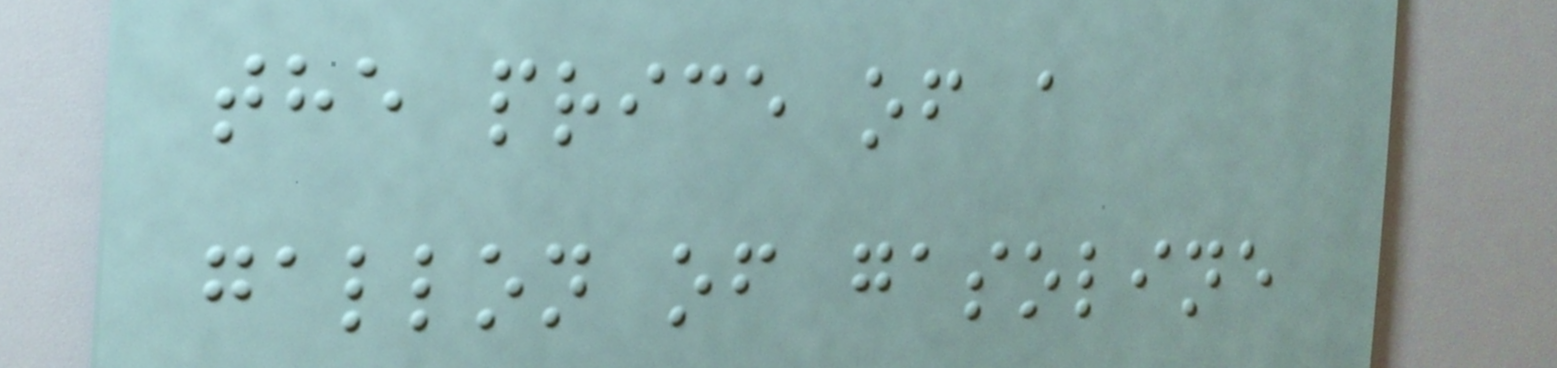the price of a
gallon of gasoline
